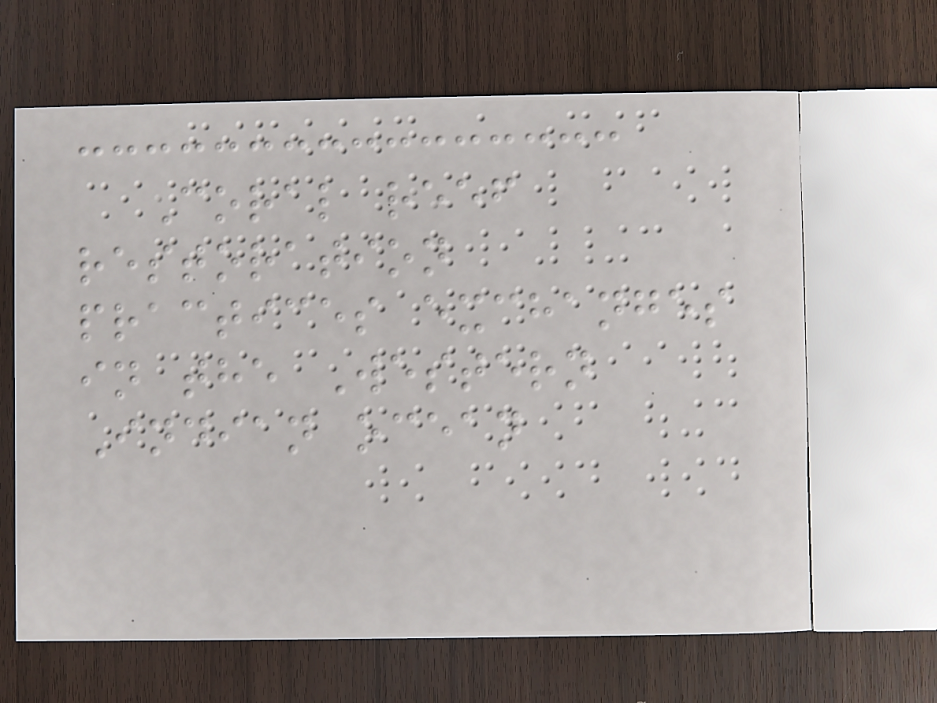Coral reef
restoration
practices exchanges
in the Western
Indian ocean
